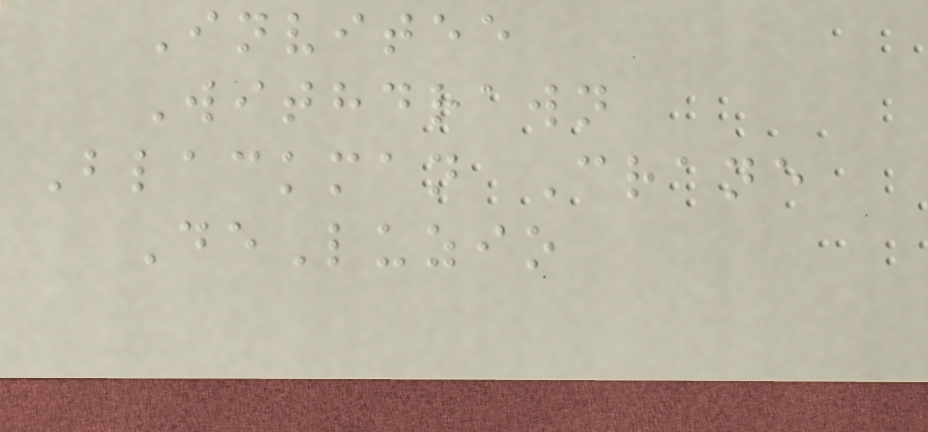Invitee
Withdrawn
Blackman Crane
DeLuzio
